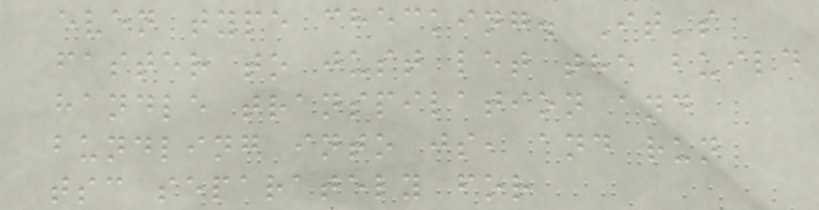even type checking. It's
faster to just let the build
handle transpilation and
bundling into js, and run
tsc separately for
